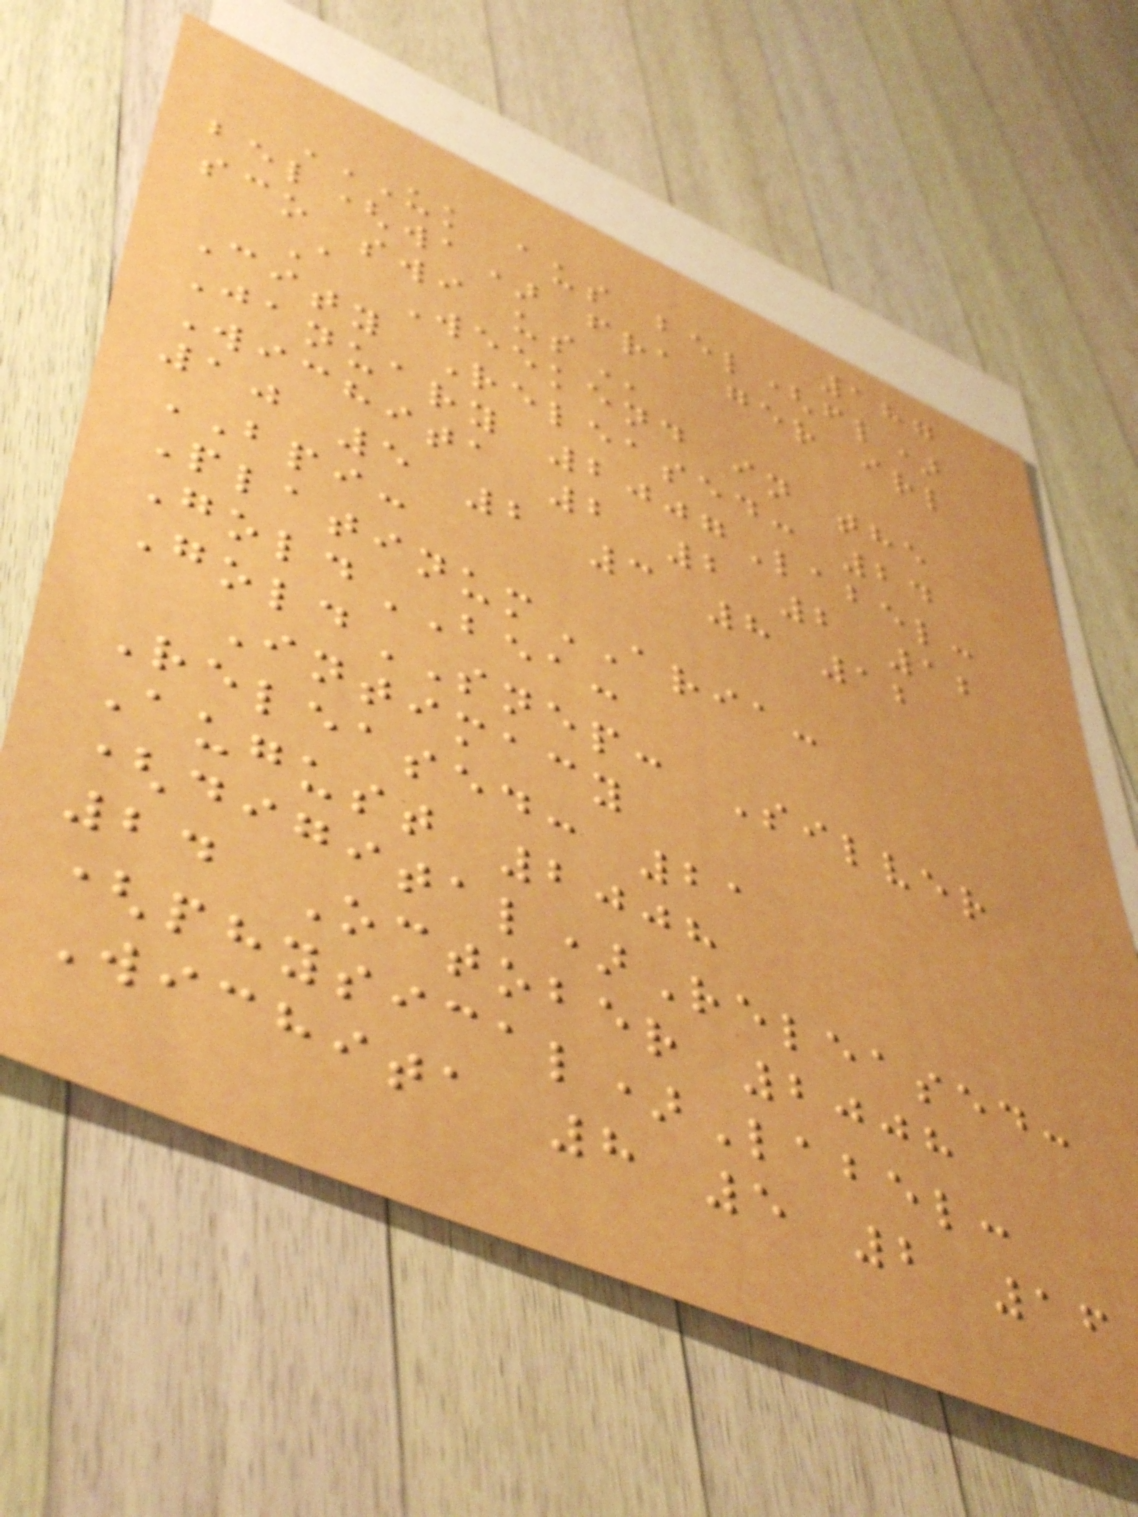187
UK AUS BEL(FL)
BEL(WA) FRA GER IRL
SCO SWI US
A Weekend in the
City Released: 24
January 2007Label:
Wichita 2 2 2 12
10 5 2 3 8 12
BPI:
PlatinumARIA:
GoldBEA:
GoldSNEP: Silver
Intimacy
Released: 21
August 2008
(digital)Released:
24 October 2008
(physical)Label:
Wichita 8 5 2 16
